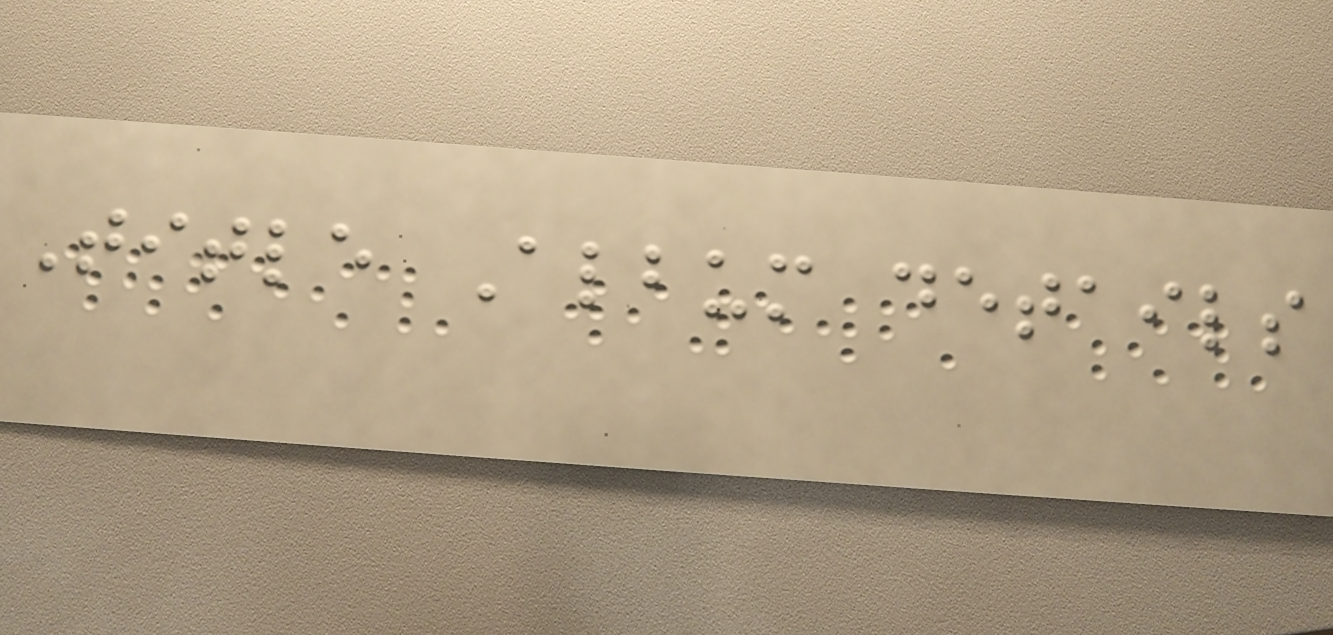Title Album details
